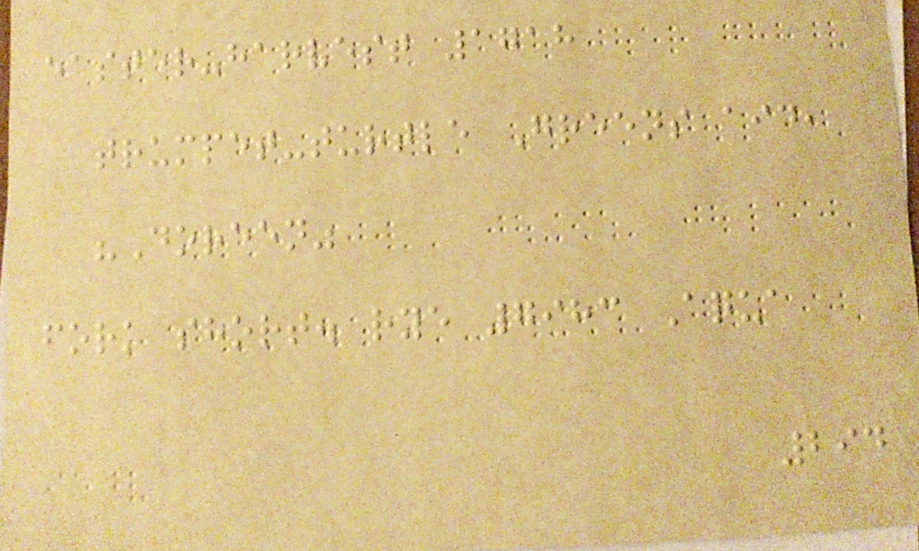easter-harvest 1718
trumpet-turtle Greens aid,
"Doreen"
fork short. rye 7983 Aqua
294
